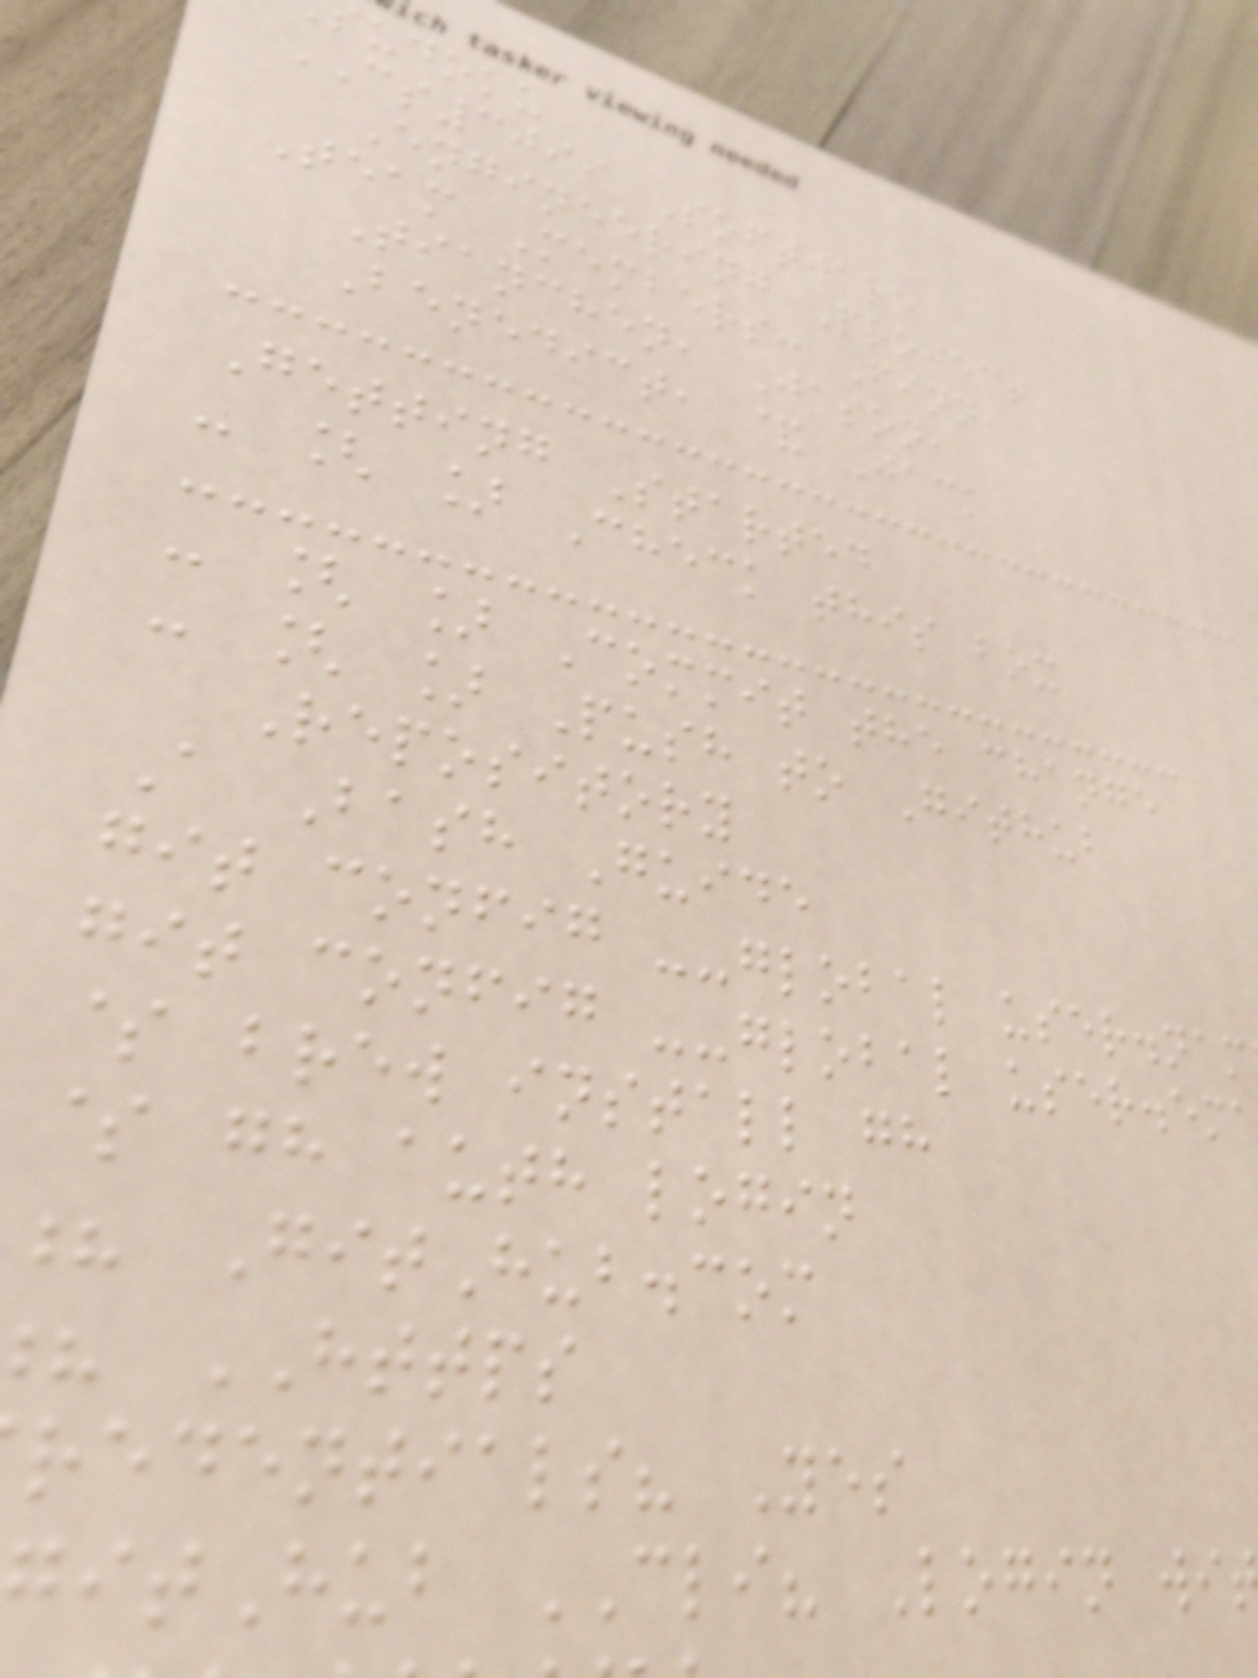udoku
CS3099 Software
Engineering Project
Team Members: Finn,
Tianchen, Jason,
Benedict, & Jack
Getting Started
- [ ] Check this box
- [ ] Commit the change
- [ ] Push to Github
Repository
A Bash Guide
git config --global user.nam
git config --global user.em
$ brew install gh
$ gh auth login
? GitHub.com
HTTPS
redentials? Yes
itHub CLI? Login wi
